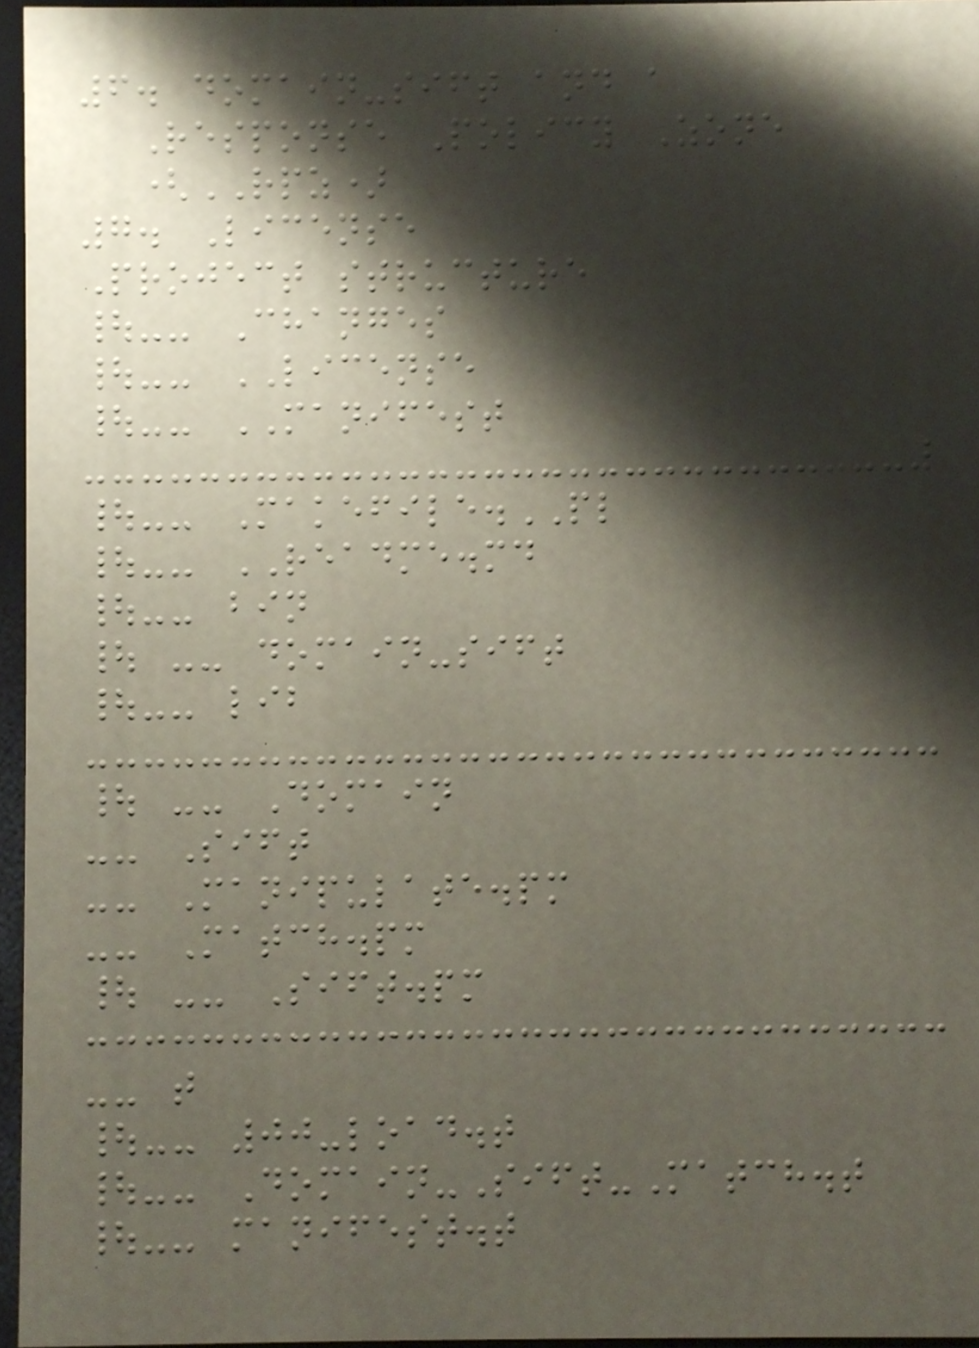6. domain-sift and a
Response Policy Zone
(RPZ)
7. License
Project structure
|-- Changes
|-- LICENSE
|-- MANIFEST
|-- Makefile.PL
|-- README.md
|-- bin
| -- domain-sift
|-- lib
| -- Domain
-- Sift
-- Manipulate.pm
-- Match.pm
| -- Sift.pm
-- t
|-- 00-load.t
|-- Domain-Sift-Match.t
|-- manifest.t
